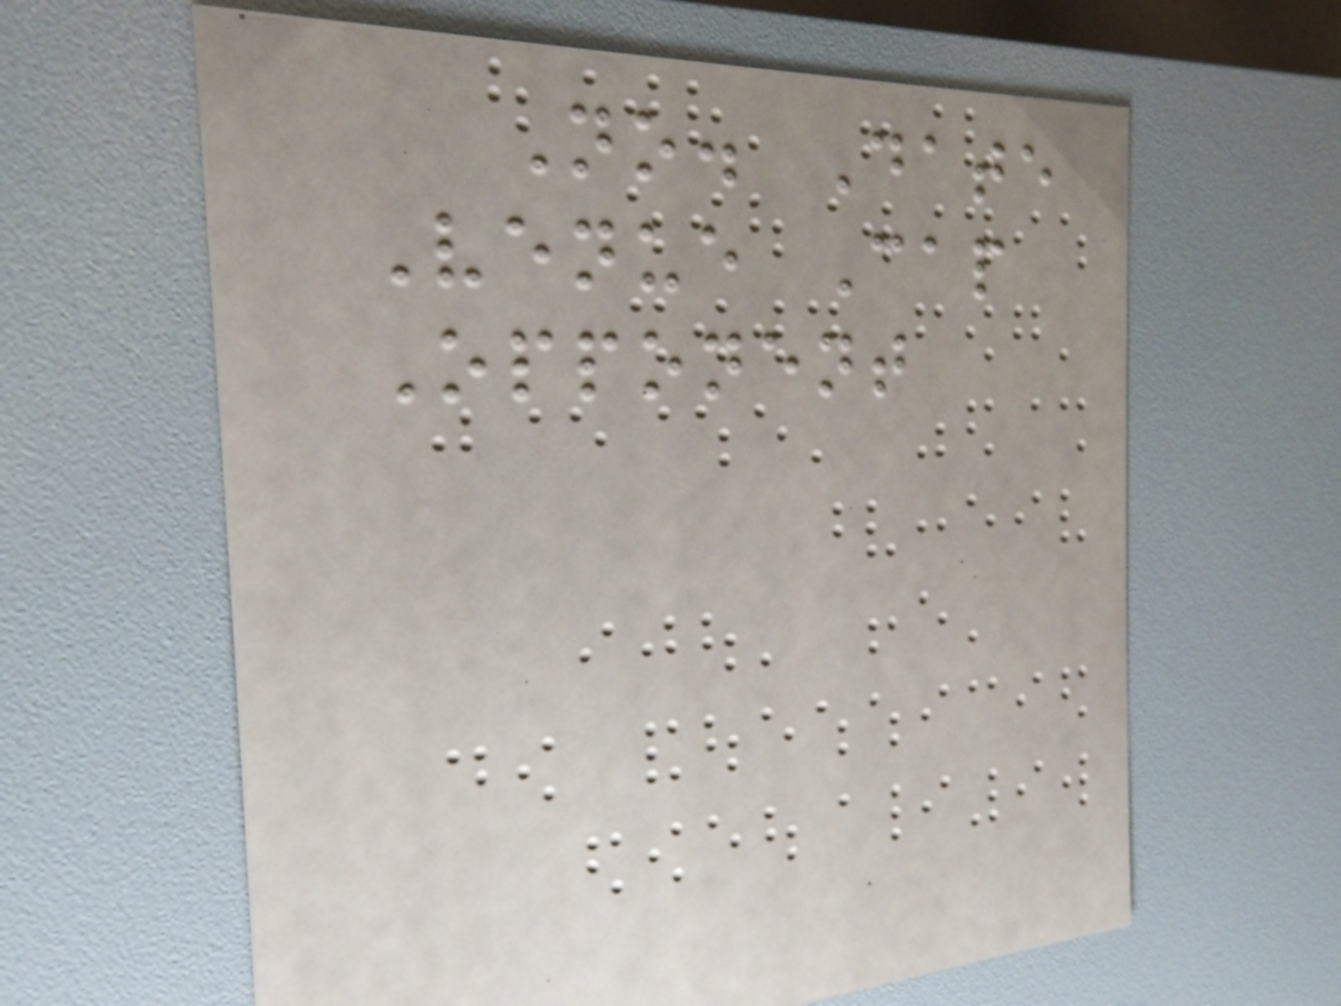No. Date
Venue Cap
Opponent
